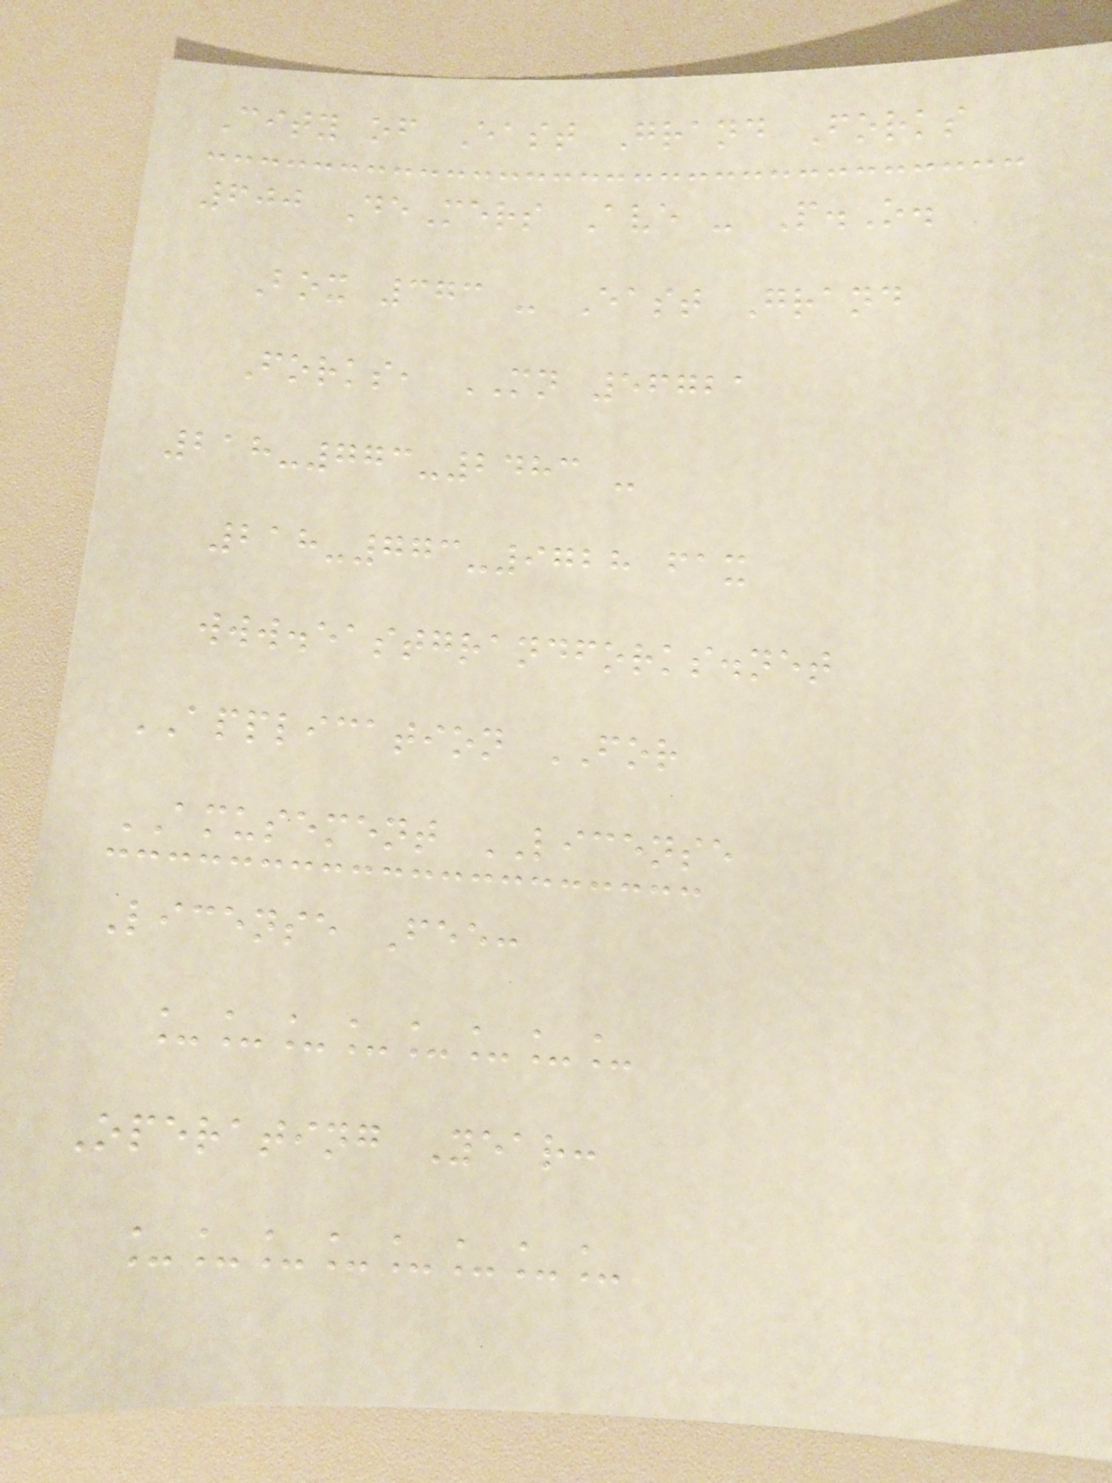City of East Grand Forks
600 DeMers Ave - P.O.
Box 373 - East Grand
Forks, MN 56721
218-773-2483 -
218-773-9728 fax
www.eastgrandforks.net
APPLICATION FOR
AMUSEMENT LICENSE
License Fee:
________
Operating Year:
________
